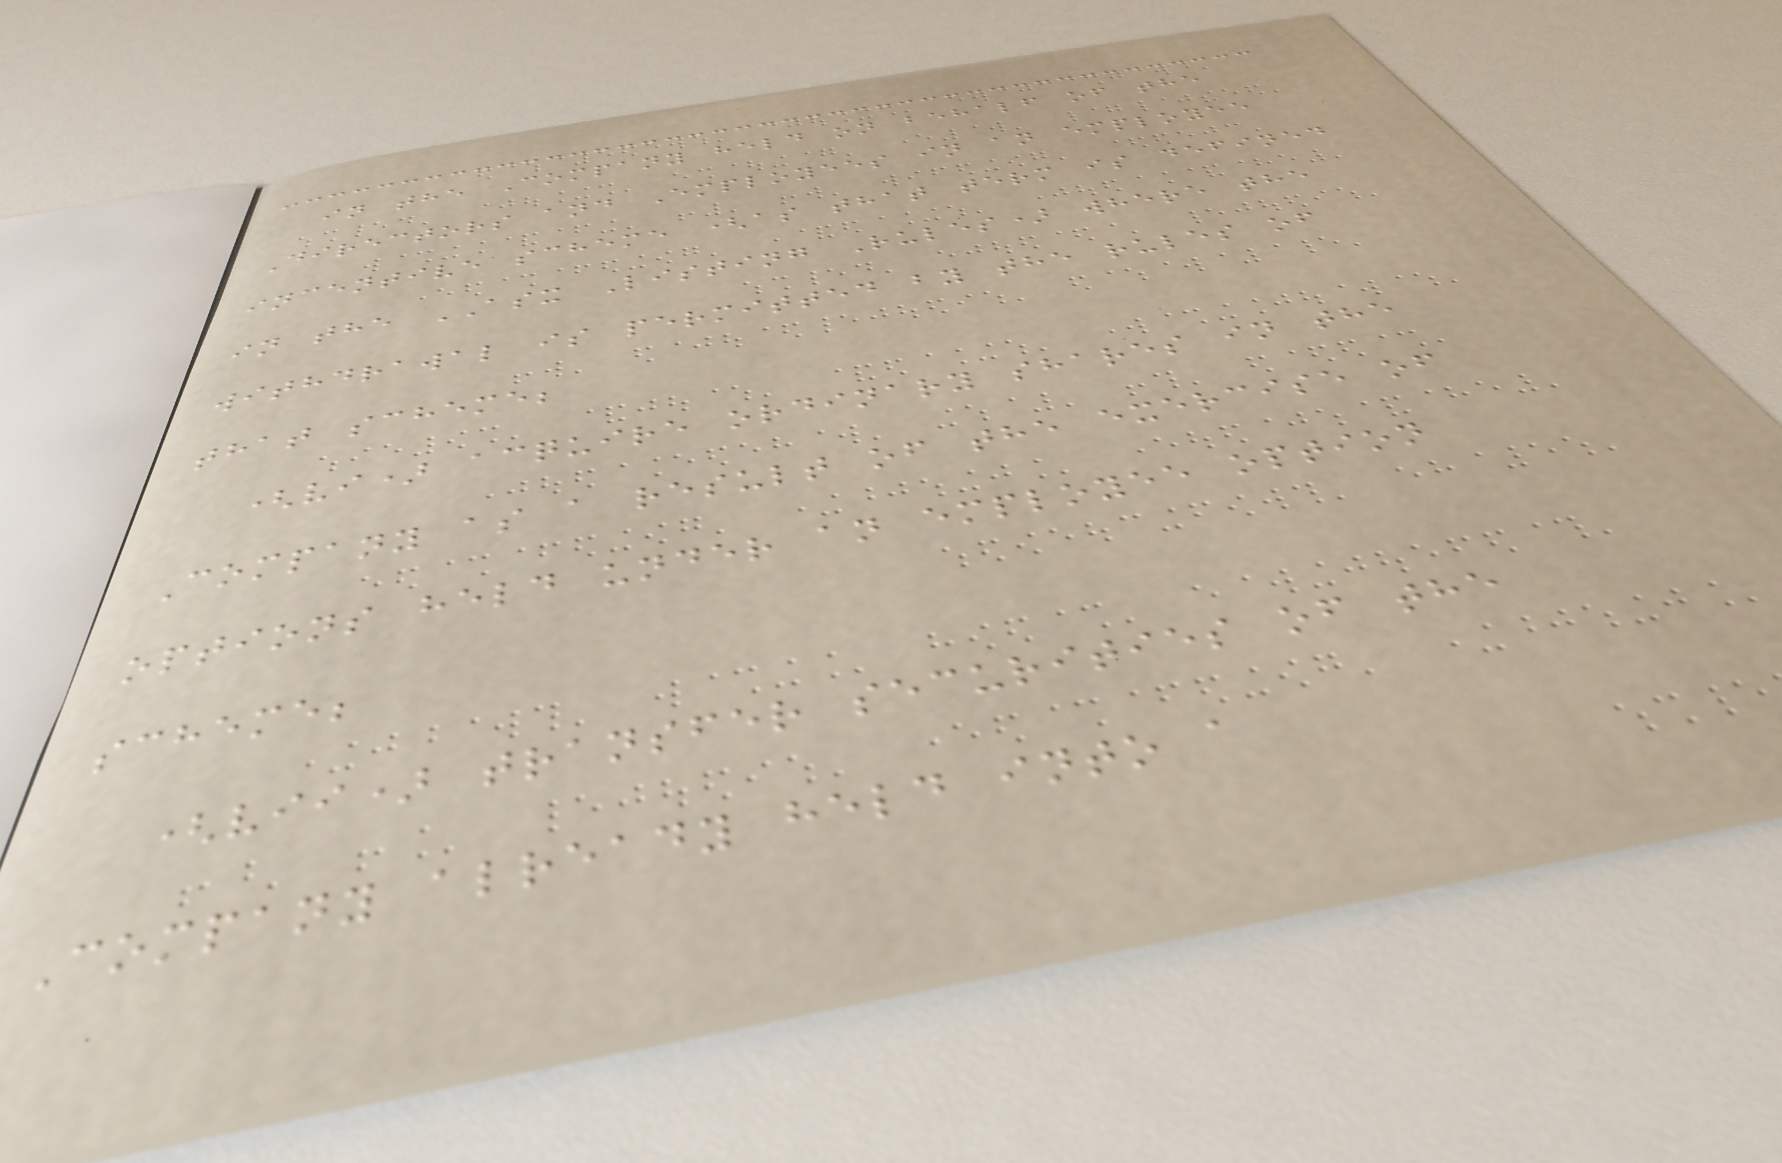in the Company held on behalf of the
Directors and Employees in an employee
incentive scheme (as that term is defined
in the ASX Listing Rules) where the
withdrawal is permitted by the rules of
that scheme;
(vi) acquire ordinary shares in the
Company as a result of the exercise of
options held under an employee option
scheme;
(vii) transfer securities of the
Company already held into a
